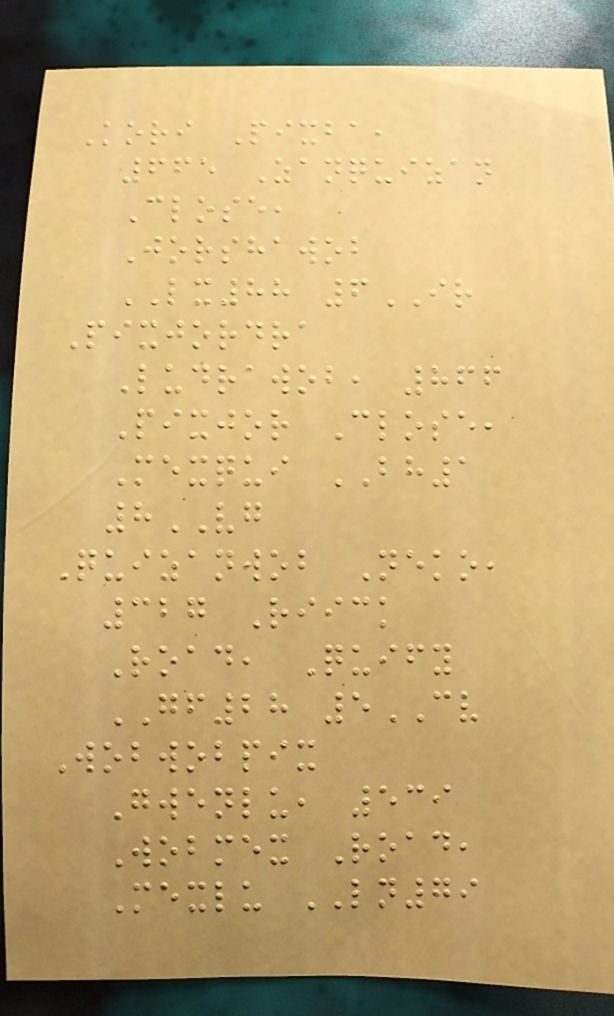Kori Pixba,
665 Zanquizan
Close,
Jorshawob
LX88 6IR
Pixjordra
Ludrawob, 866
Pixjor Close,
Mexqui BH1
8VG
Quizanwob Neko,
327 Riick
Road, Quify
GF28 5CV
Wobwobpix
Gwenlu, 539
Wobmex Road,
Mexlu LN79
